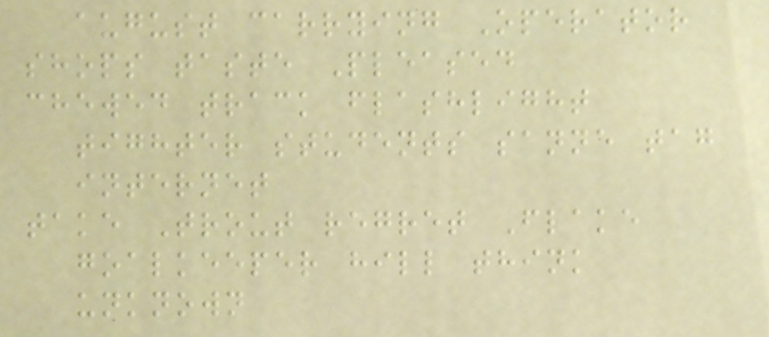august carrying Operator
shops taste Pleased
chewed track flashlight
tighter students sanne tag
internet
take Trout regret Flake
goalkeeper hill think
unknown
